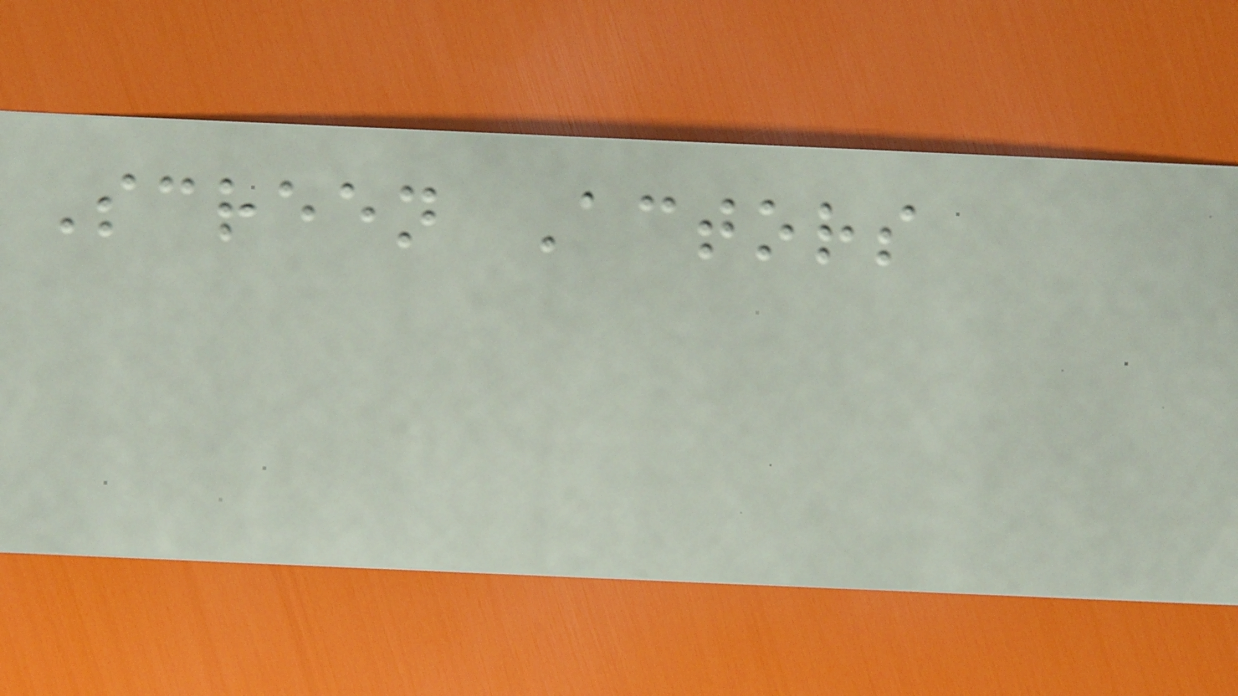Screen Actors
